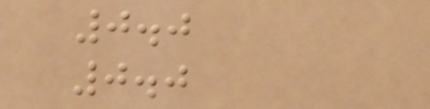0.0
0.0
